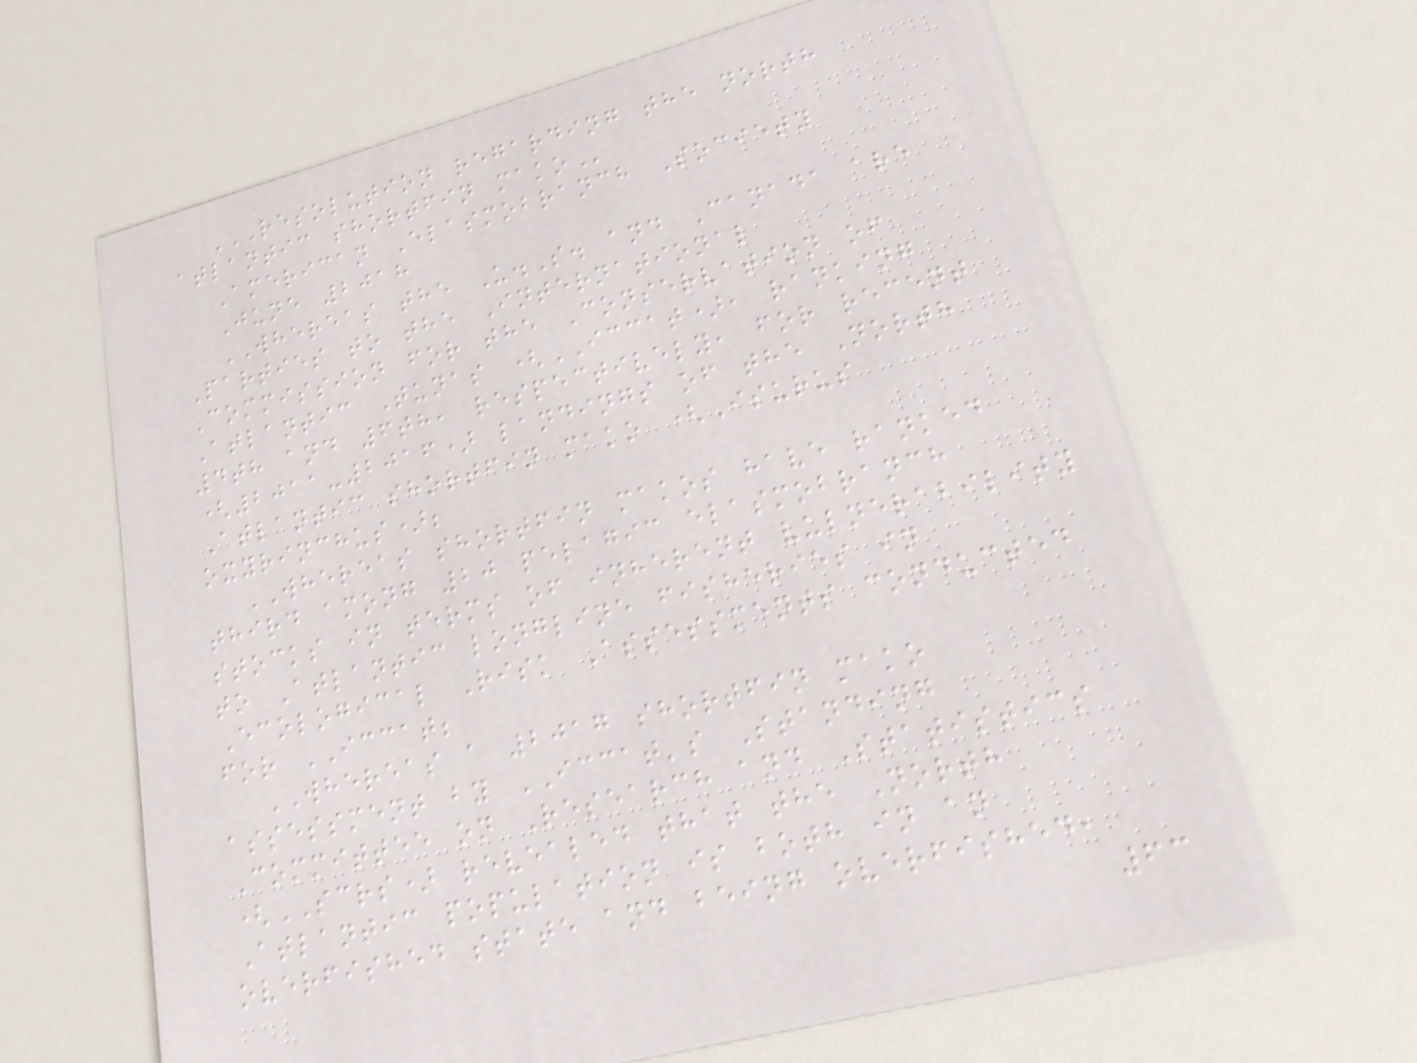RESOLUTION REGARDING THE NORTH
ATLANTIC SHORTFIN MAKO
American Elasmobranch Society
June 2018
WHEREAS the U.S. and Canada are
Parties to the International
Commission for the Conservation of
Atlantic Tunas (ICCAT), ranking
4th and 6th, respectively, for recent
(2011-2016) landings of the North
Atlantic shortfin mako (Isurus
oxyrinchus);
WHEREAS shortfin makos have ranked
third among 20 pelagic elasmobranch
stocks in terms of inherent vulnerability
to Atlantic longline fisheries in
Ecological Risk Assessments conducted
for ICCAT;
WHEREAS a 2017 shortfin mako
assessment by ICCAT's Standing
Committee on Research and Statistics
(SCRS) revealed that the North
Atlantic population is both in an
overfished state and being overfished,
63
